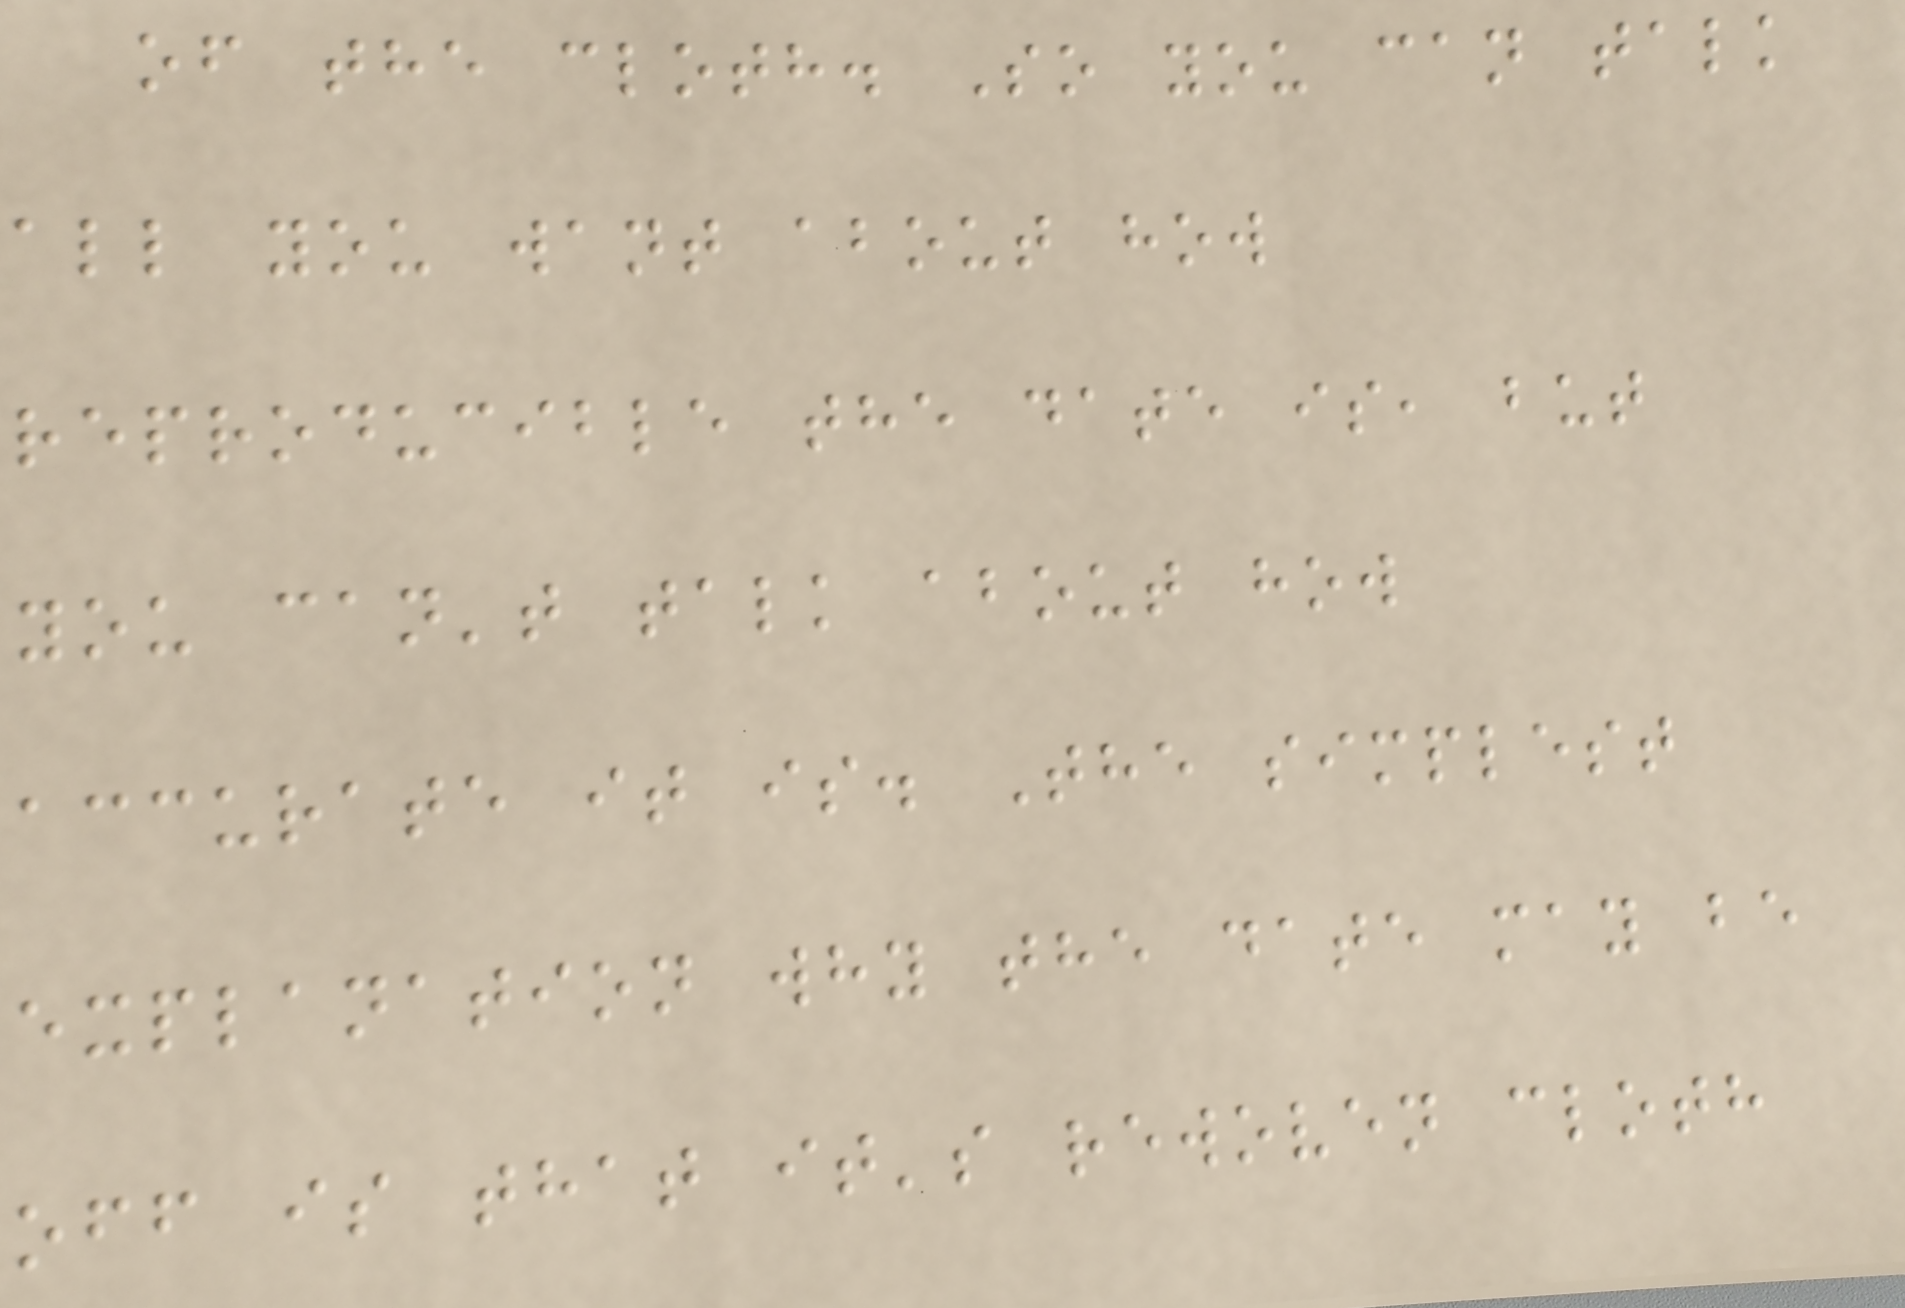of the cloth. So you can talk
all you want about how
reproducible the date is, but
you can't talk about how
accurate it is. The simplest
explanation why the date may be
off is that it's rewoven cloth
